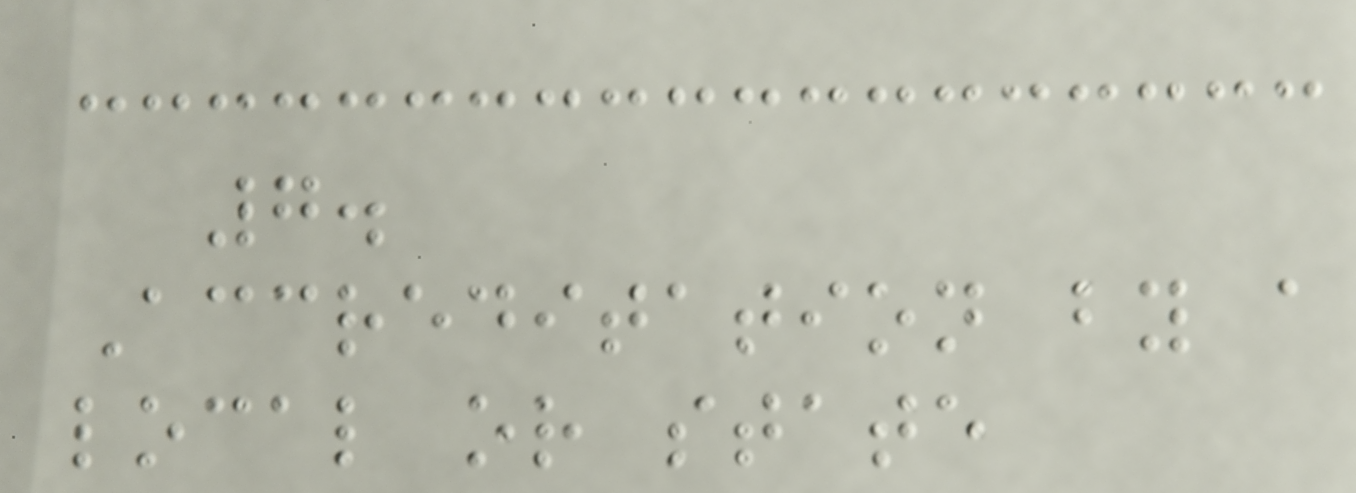7.
Accreditation by a
local or state
